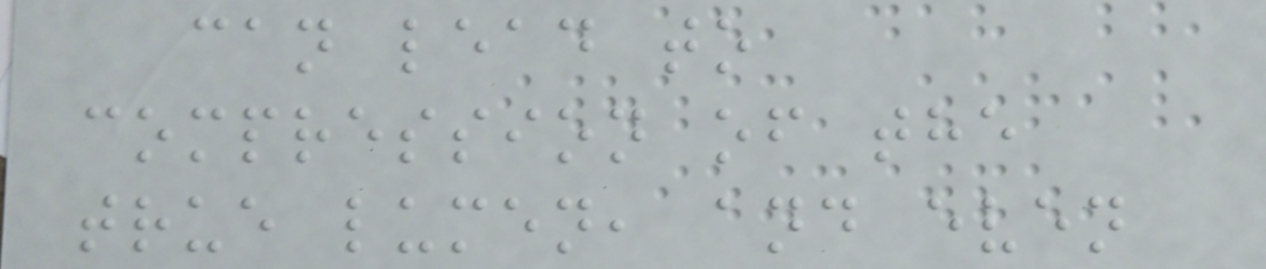can lead to
compression of the
true lumen, and even
